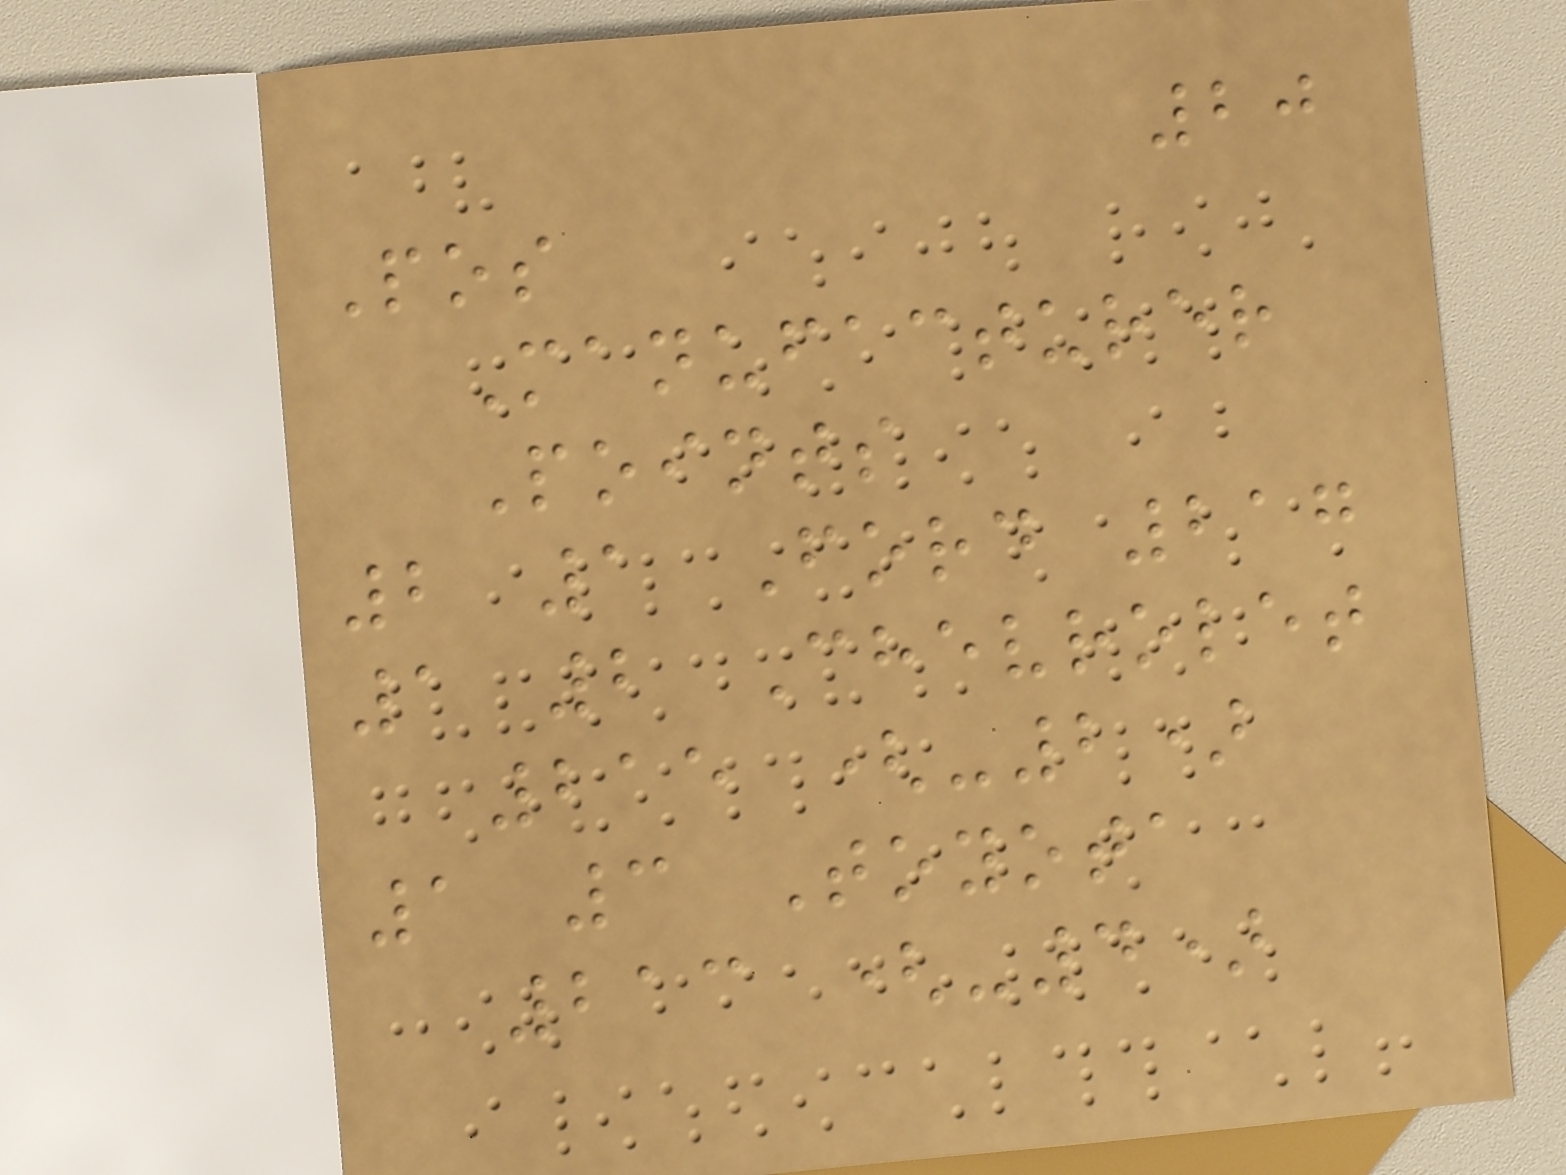20
Pos
Manufacturer
Points
2 1 Ford 217
1 2 Chevrolet
215 (-2)
1 3 Toyota
213 (-4)
